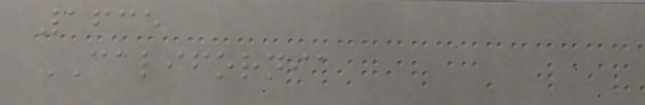1635
CALIFORNIA
